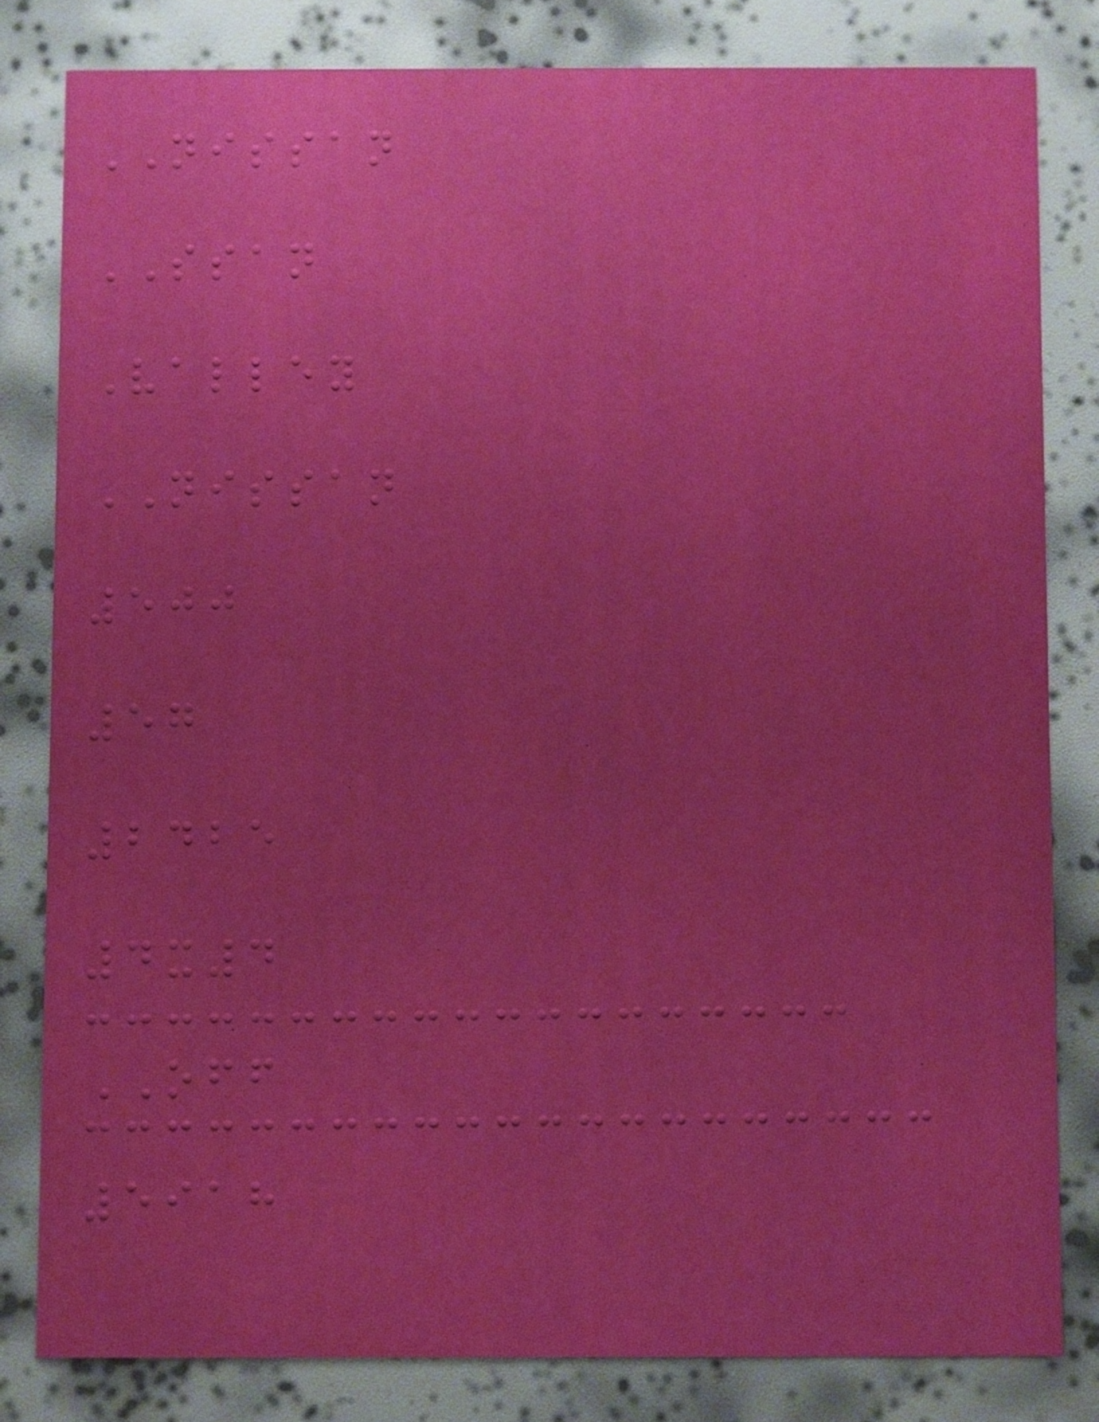NISSAN
SSAN
Valley
NISSAN
500
57
2425
4x4
OFF
5918
